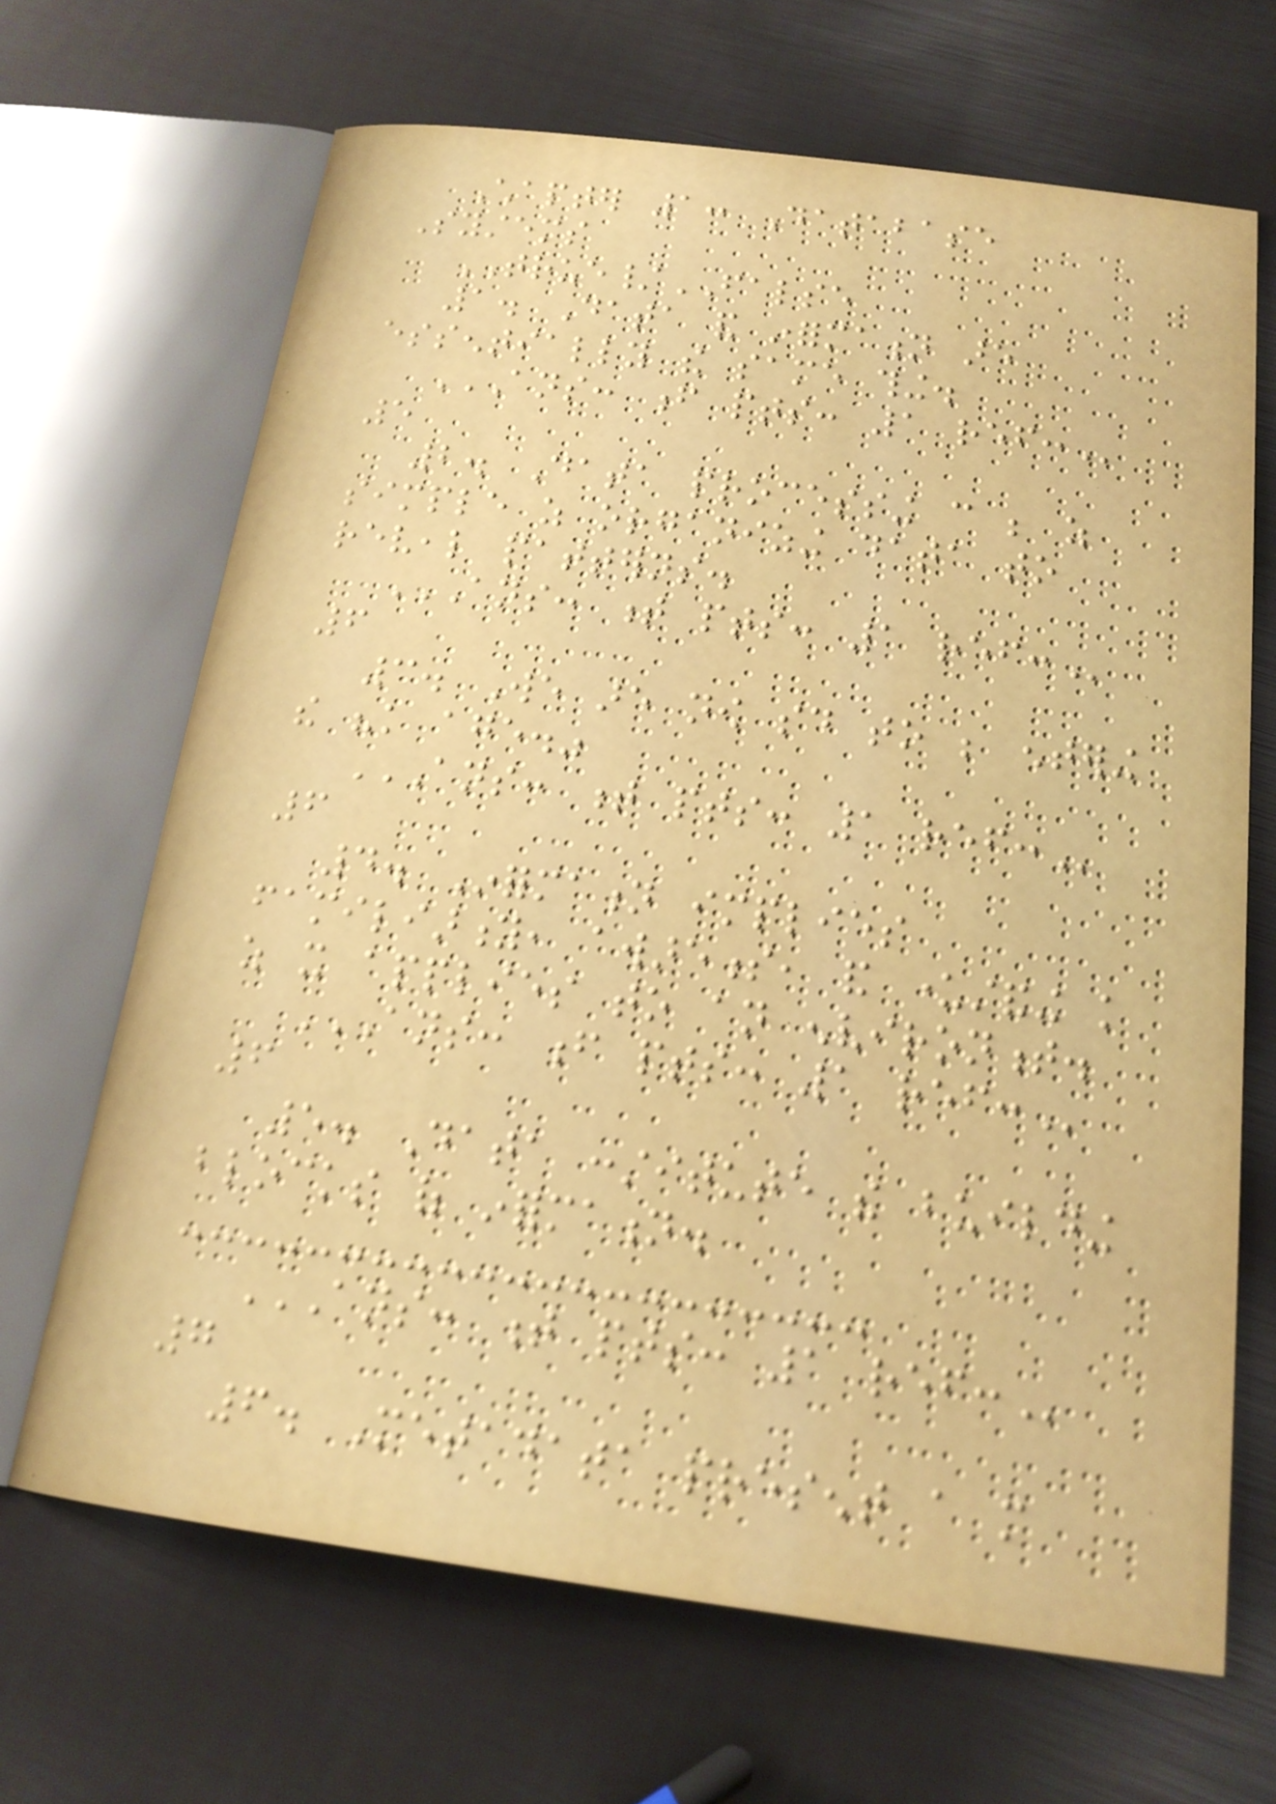Chapter 1: Database
Systems
TRUE/FALSE
1. Data and information are
essentially the same thing.
ANS: F PTS: 1 REF:
5
2. Data processing can be as
simple as organizing data to
reveal patterns.
ANS: T PTS: 1 REF:
6
3. We are now said to be entering
the "knowledge age."
ANS: T PTS: 1 REF:
6
4. Information implies
familiarity, awareness, and understanding knowledge
as it applies to an environment.
ANS: F PTS: 1 REF:
6
5. Data constitute the building
blocks of information.
ANS: T PTS: 1 REF:
7
6. Metadata present a more
